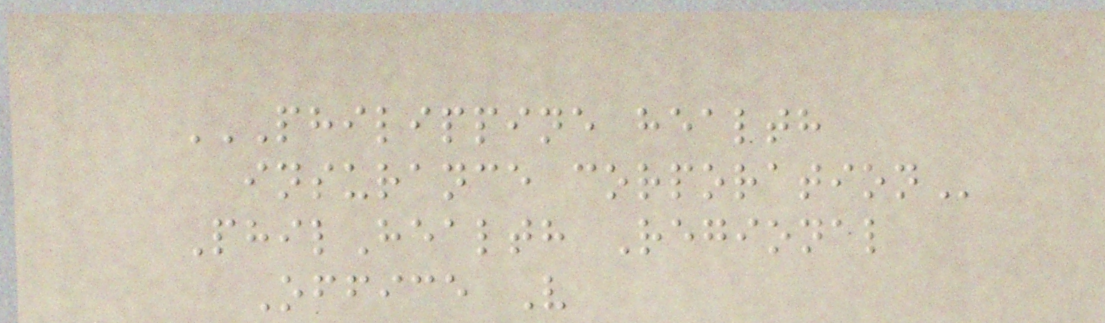PHILIPPINE HEALTH
INSURANCE CORPORATION
PhilHealth Regional
Office V
